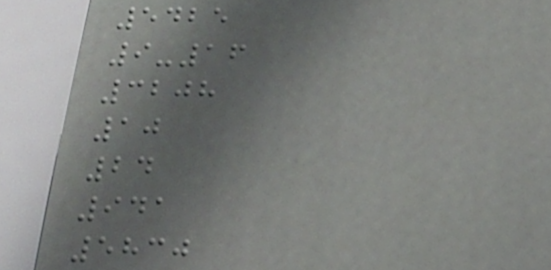5425
9-16
3208
10
24
941
5830
